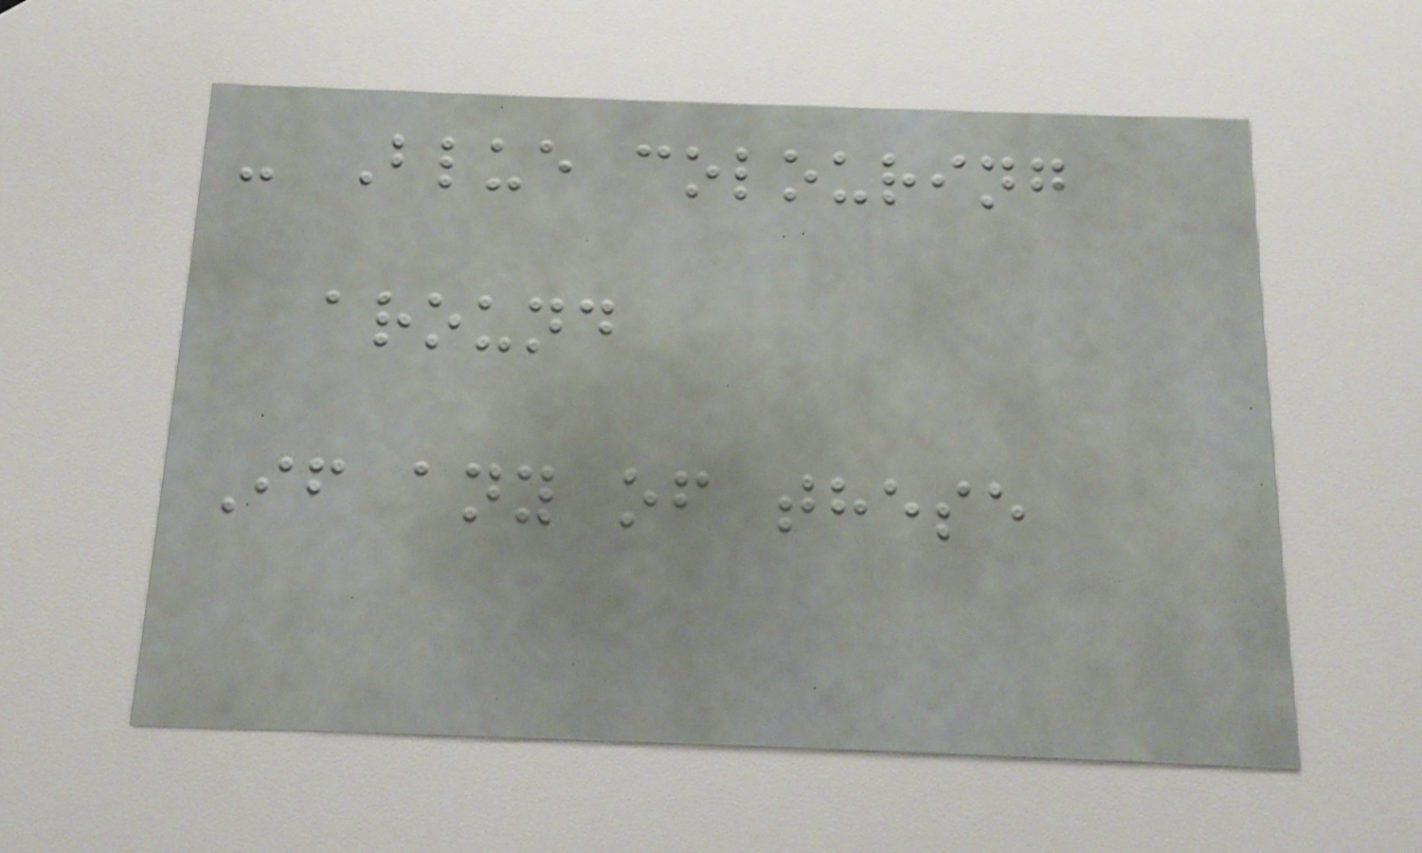- Blue colouring
around
If any of these
